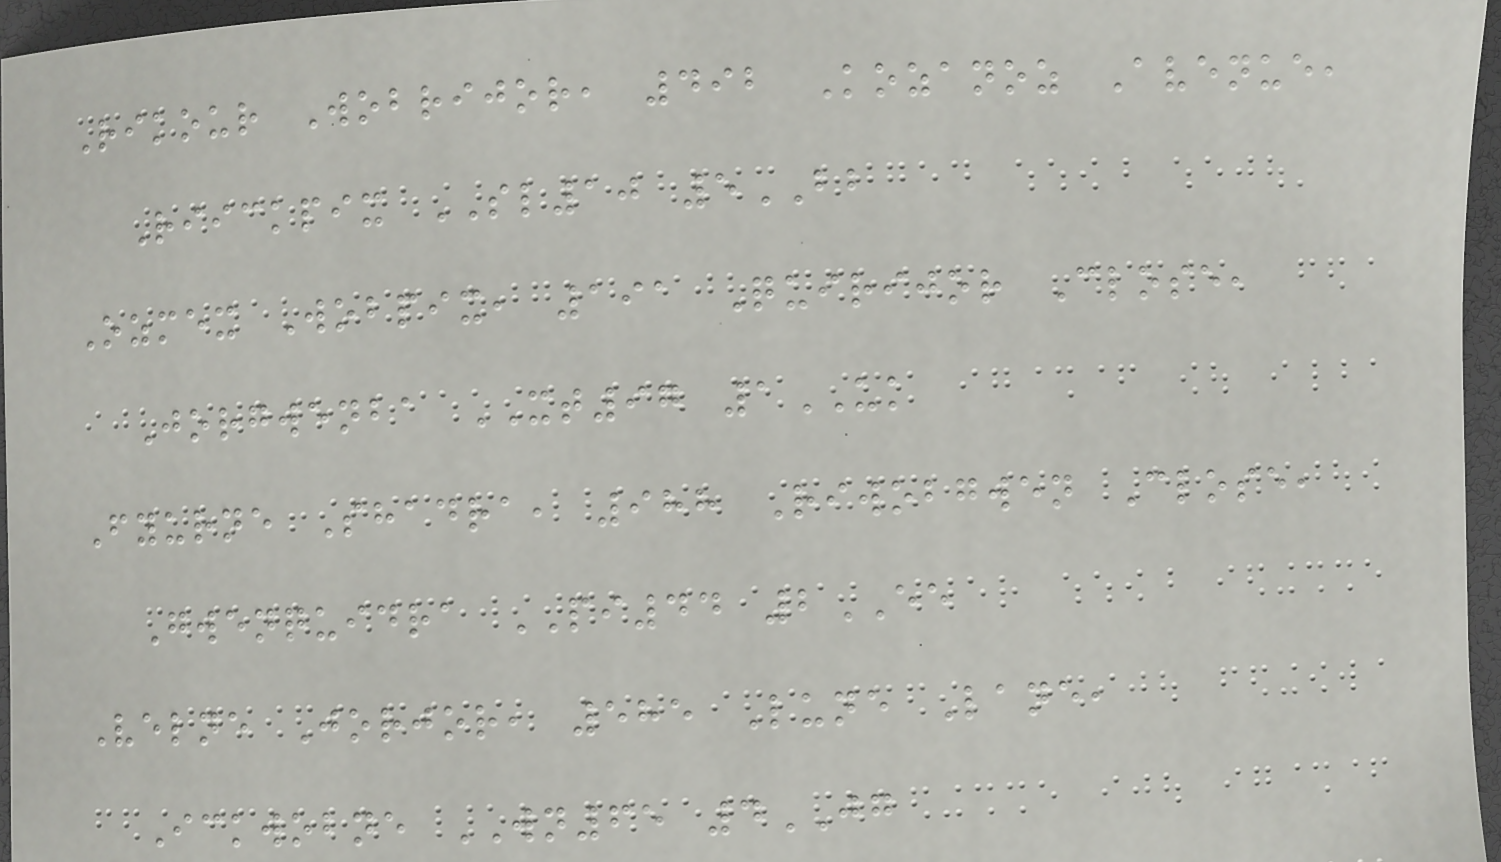Rikour Wobrijor, 492 Kozanoz Avenue,
Riickpix SL10 5BB
Ozmex Wobpix, 191 Quirijor Close,
Jorgwenba XT97 1UK
Fyurne Shadra, 988 Riwobgwen Close,
Gwenquidra PI44 2EE
Velne Jorjor, 585 Lune Lane,
Ickwobne WN65 4JG
